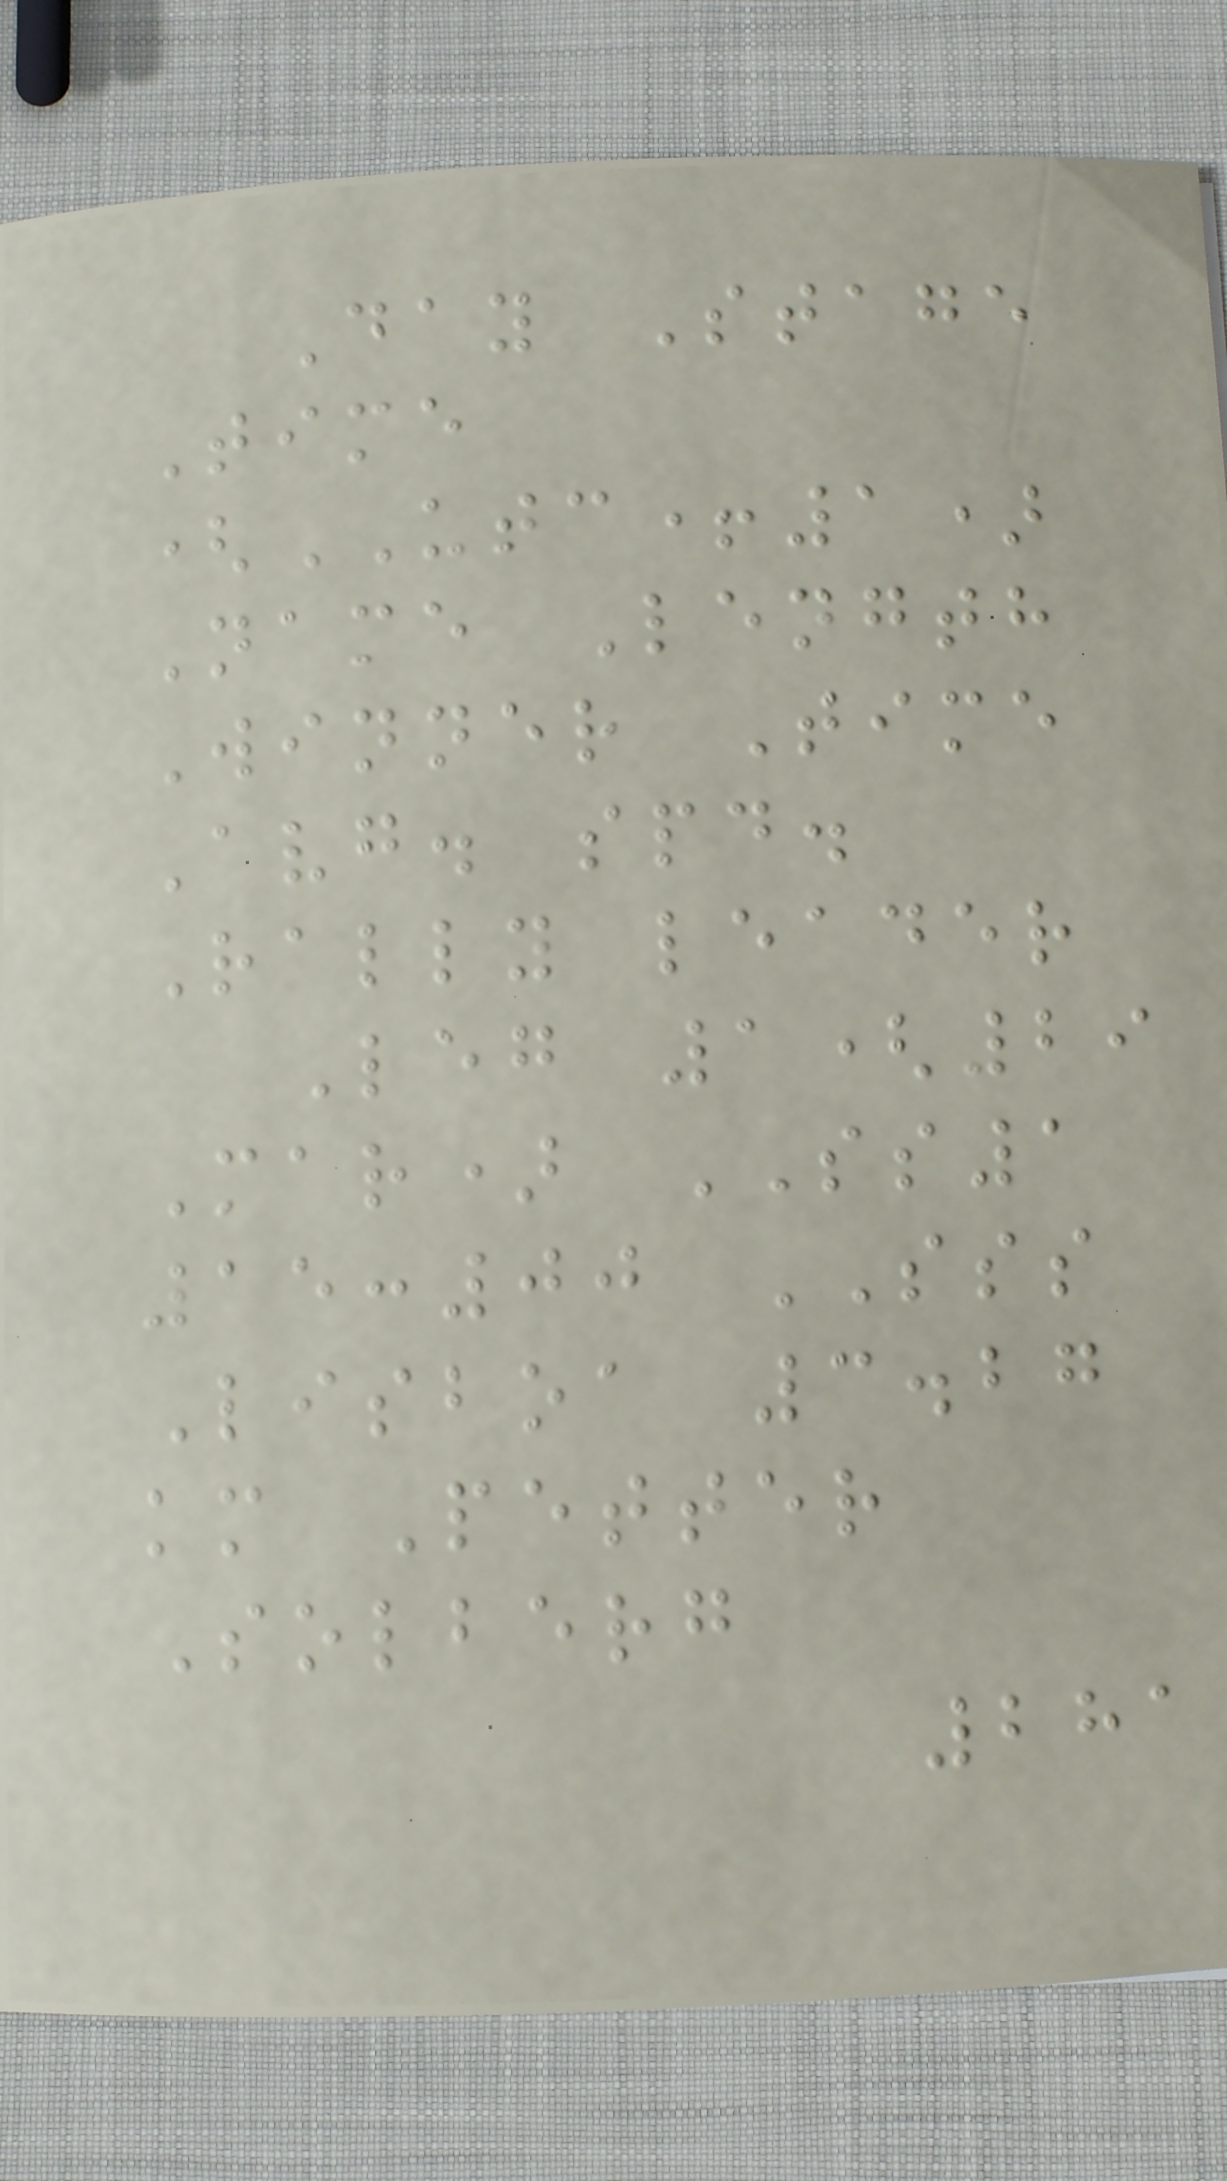Day Stage
Time
(UTC+1)
Name Length
Winner Time
Avg. spd.
Rally leader
Leg 1(29
Mar) SS1
15:00 SSS
Lisboa 3.27
km Petter
Solberg
281
